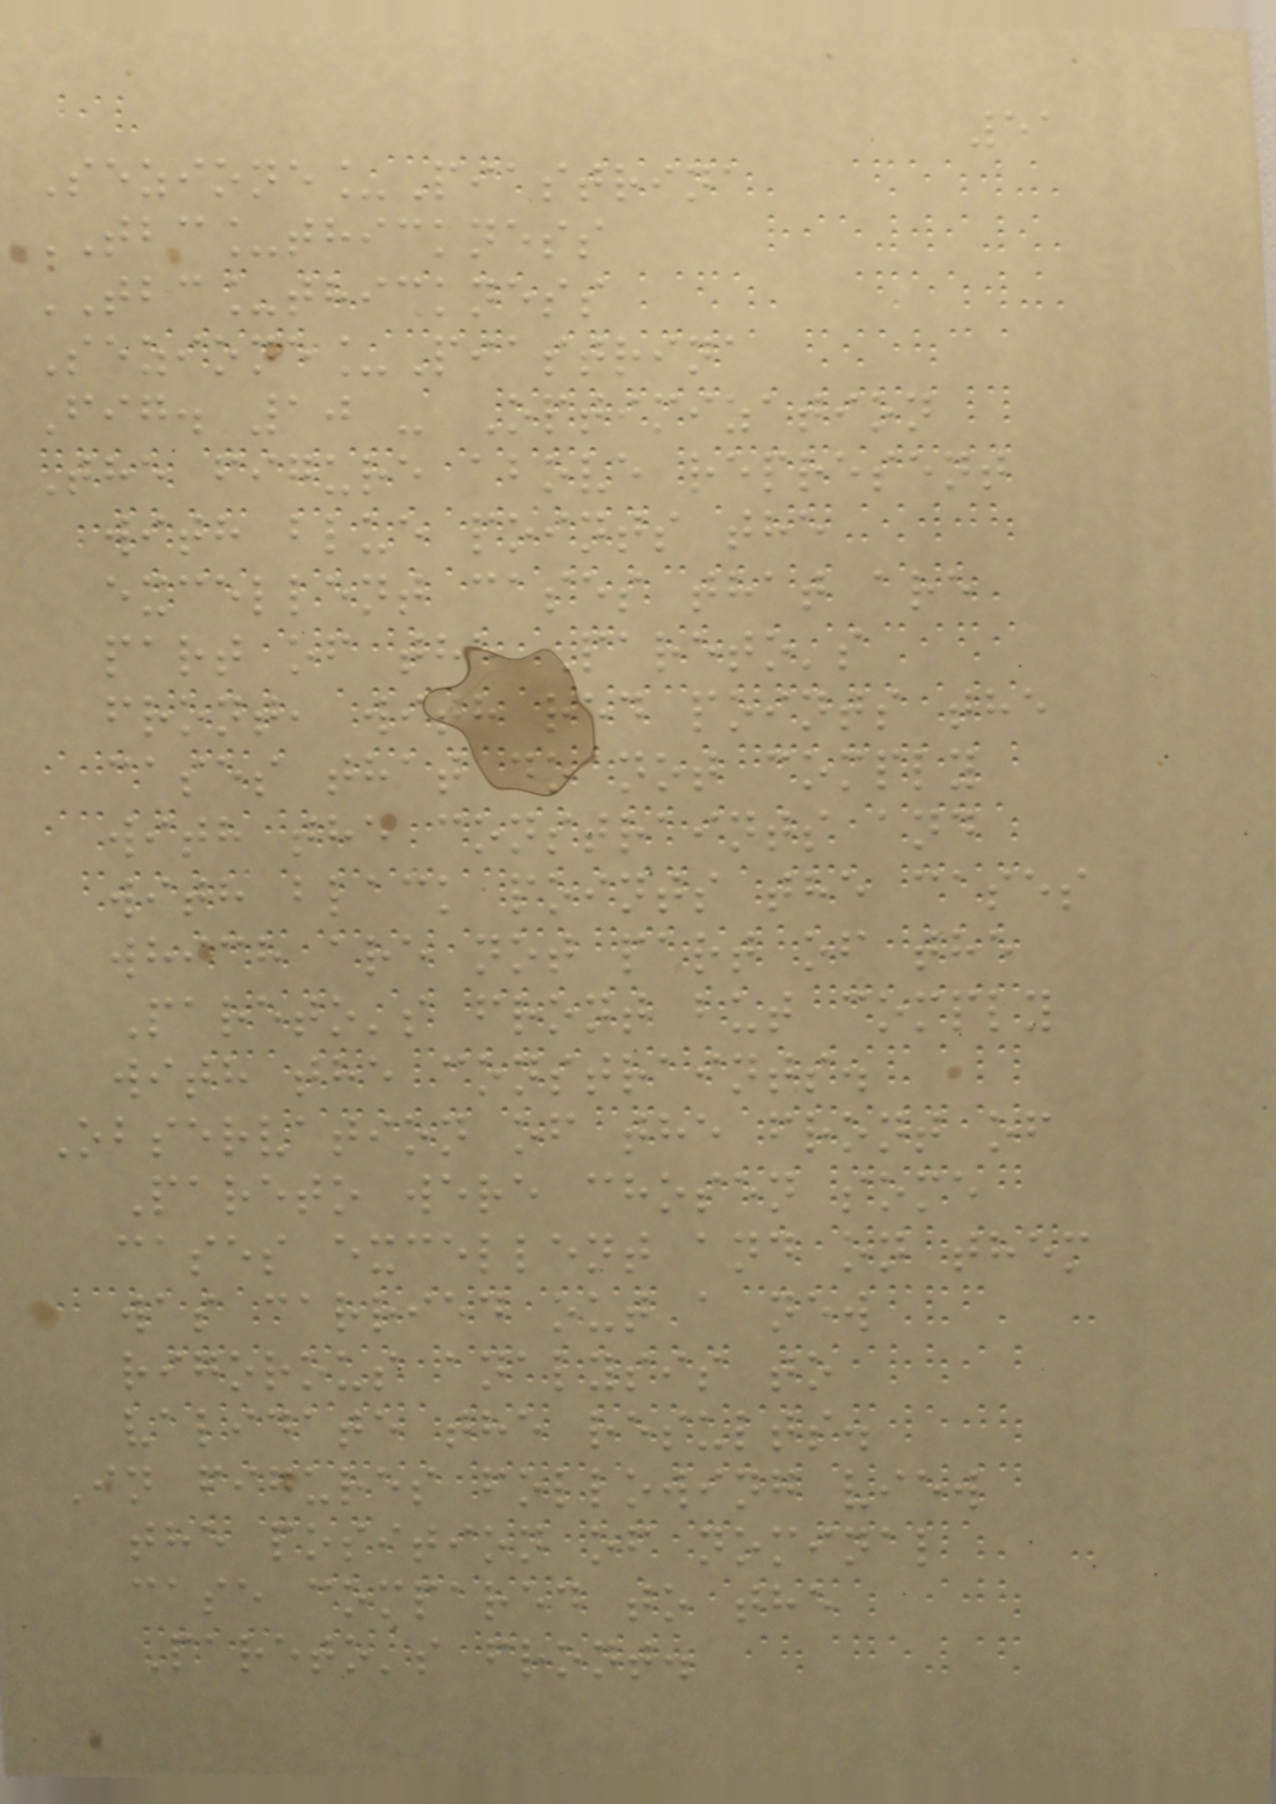51
Sezione_Piastrina
TBC_thickness
TBC_thickness
Sezione_Piastrina
Fig. 10 - Optimization
The figure above represent
with blue points the
excellent cases that are
part of the Pareto's
front, with red points the
cases that do not comply
with the constraints and
with black points the cases
which are not part of the
Pareto's front but comply
with the constraints.
Observation of the front of
Pareto were chosen some
cases excellent and on them
was carried out a new
rigorous analysis to
validate the results.
In figures following view
the position of nominal
case compared to the
Pareto's front.
